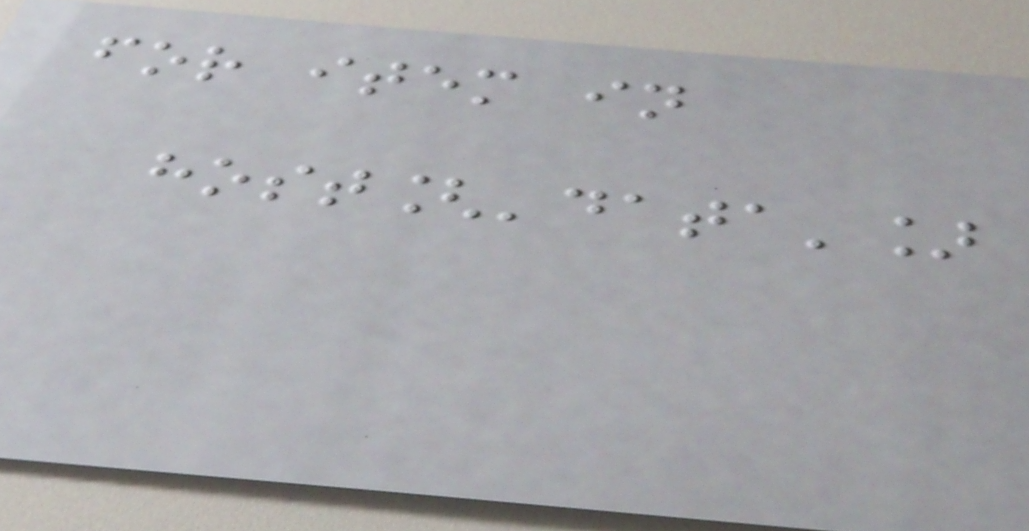for item in
host['data']
